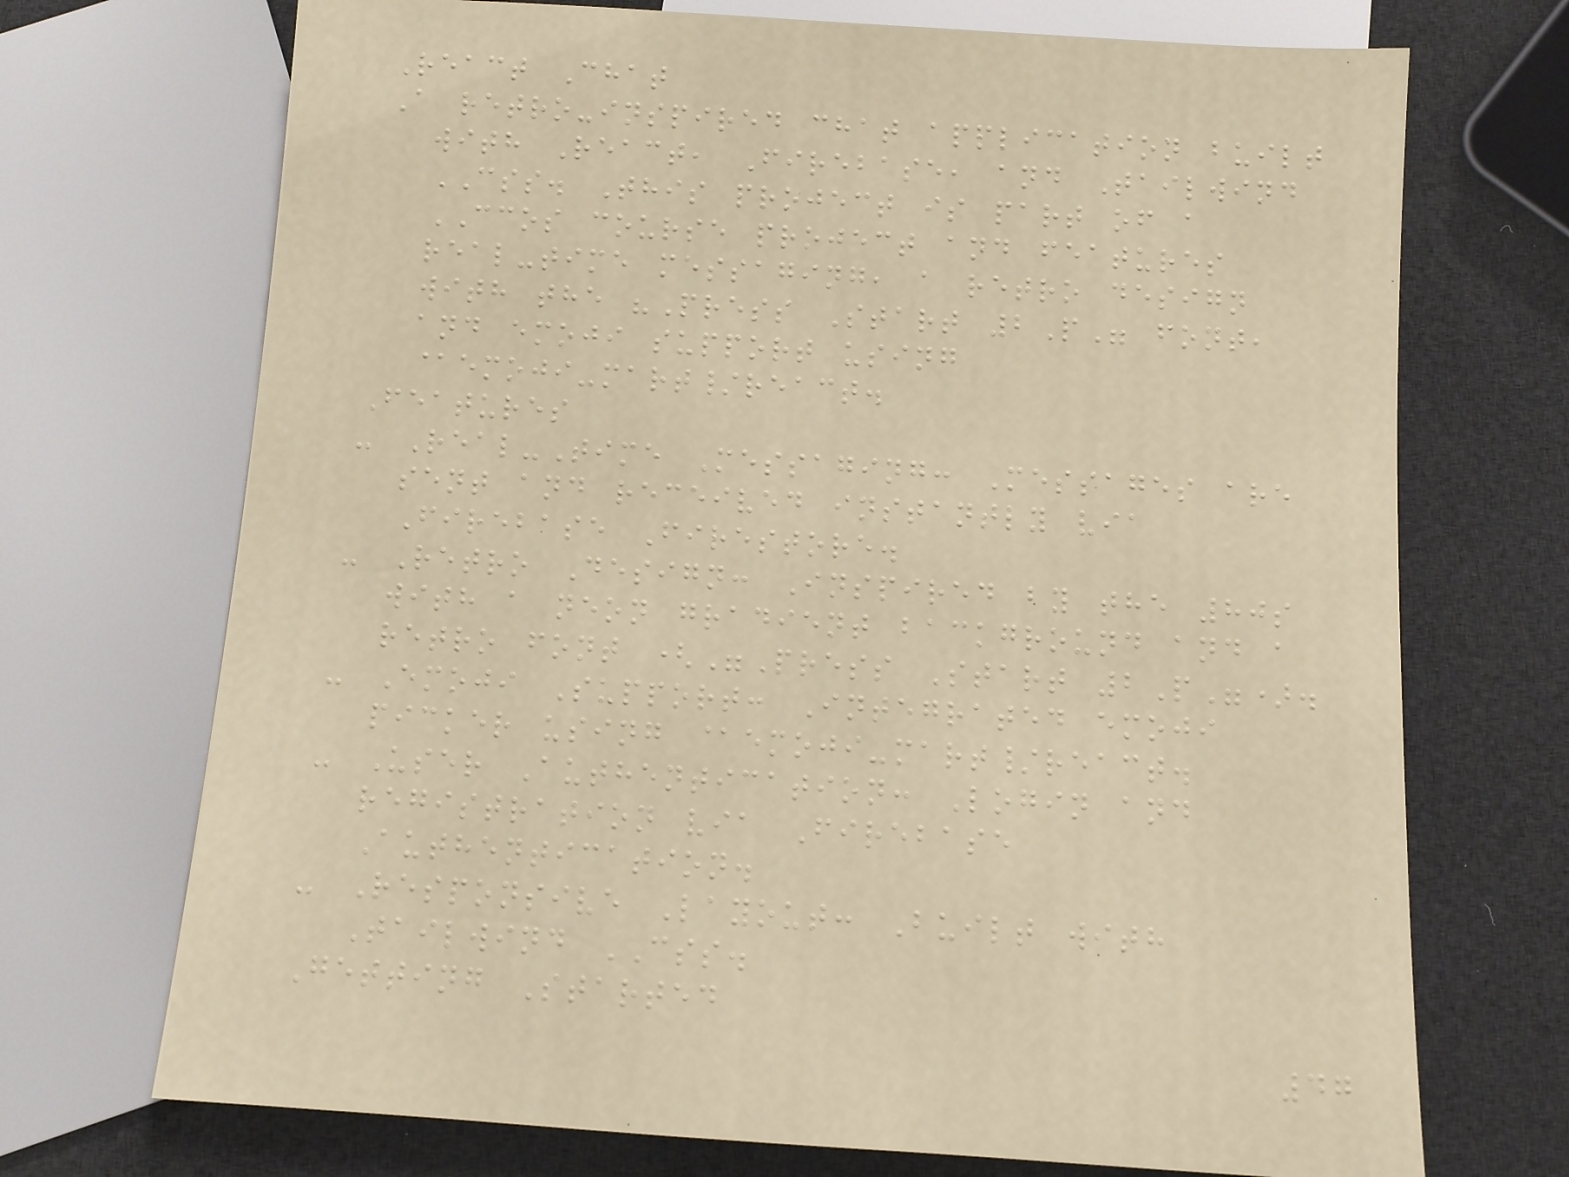React Chat
A retro-inspired chat application built
with React, Firebase, and Tailwind
CSS. This project is part of a
CCOS course project and features
real-time messaging, a retro design
with the "Press Start 2P" font,
and emoji support using
@emoji-mart/react.
Features
- Real-Time Messaging: Messages are
sent and received instantly via
Firebase Firestore.
- Retro Design: Inspired by the 80s
with a neon gradient background and a
retro font ("Press Start 2P").
- Emoji Support: Integrated emoji
picker using @emoji-mart/react.
- User Authentication: Login and
registration via Firebase
Authentication.
- Responsive Layout: Built with
Tailwind CSS.
Getting Started
47
